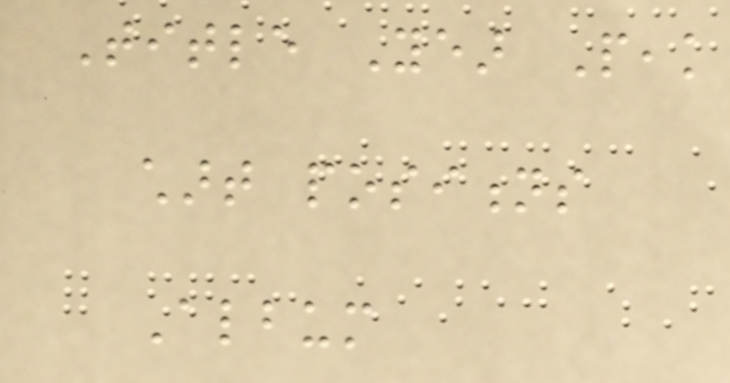Title Year Peak
chart positions
Album
